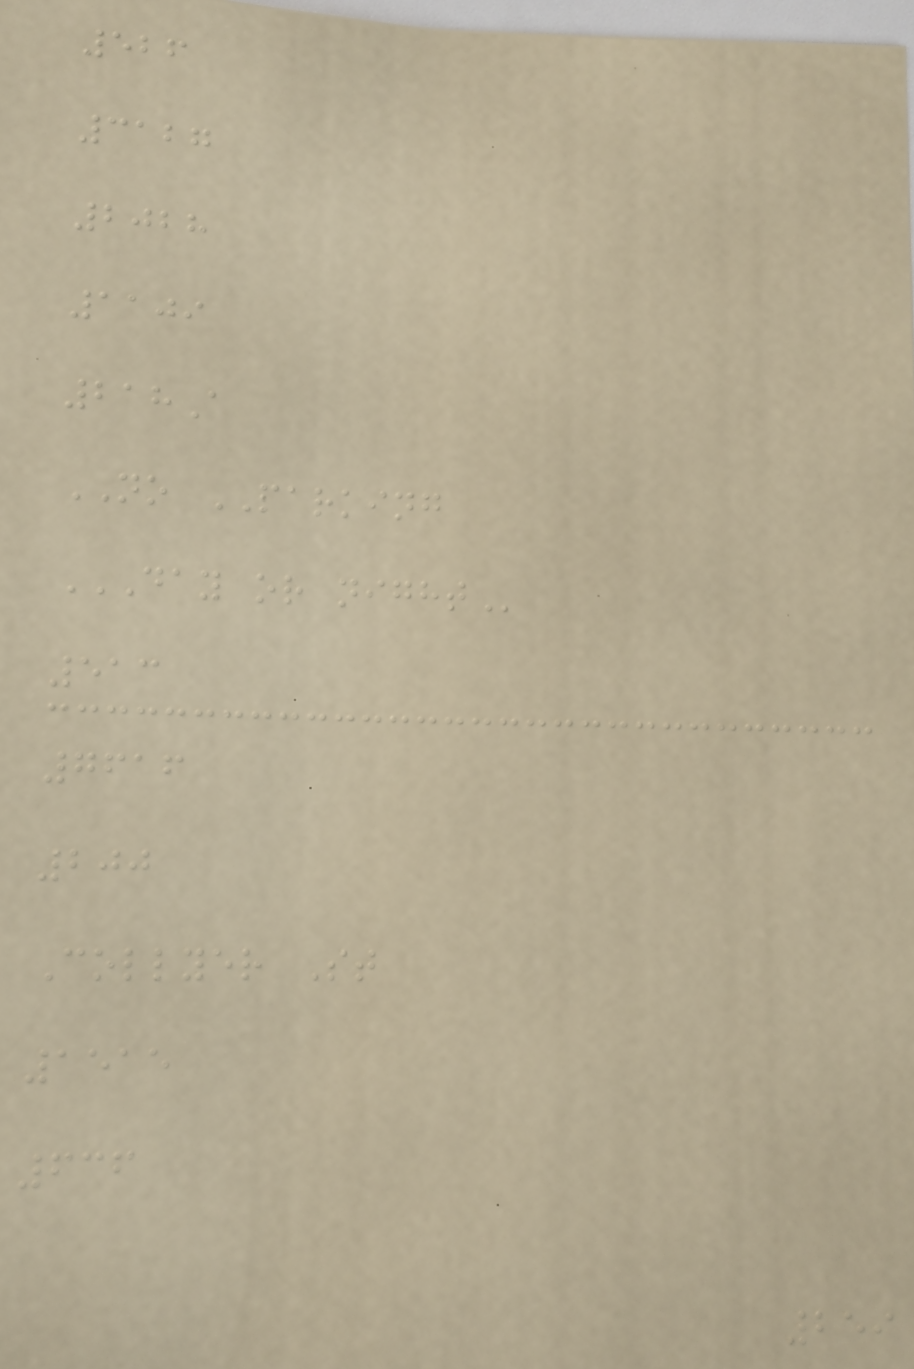526
3127
2028
1109
218A
NO PARKING
DAY OR NIGHT
513
7616
200
Collyer St
1515
636
259
